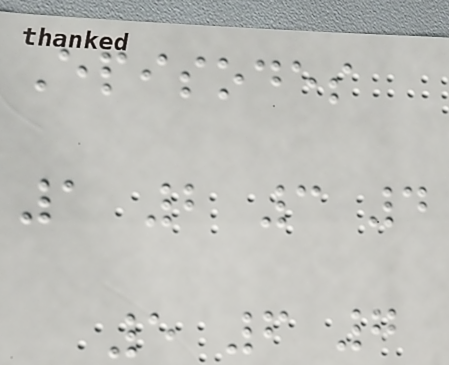Episodes
1 2 3 4
5 6 7
